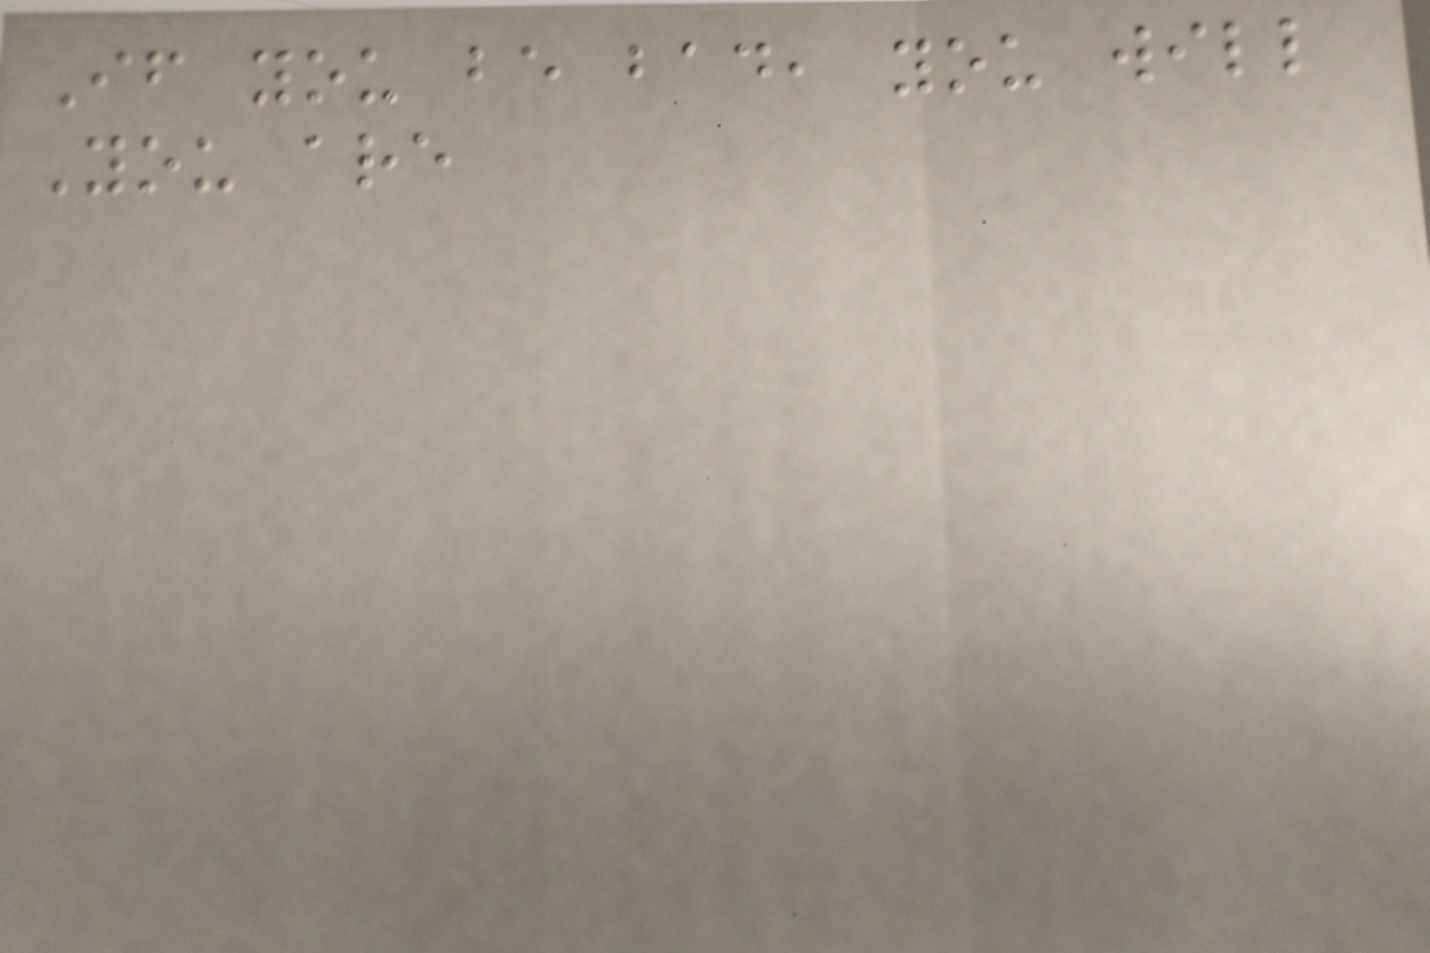If you be bad, you will
You are
